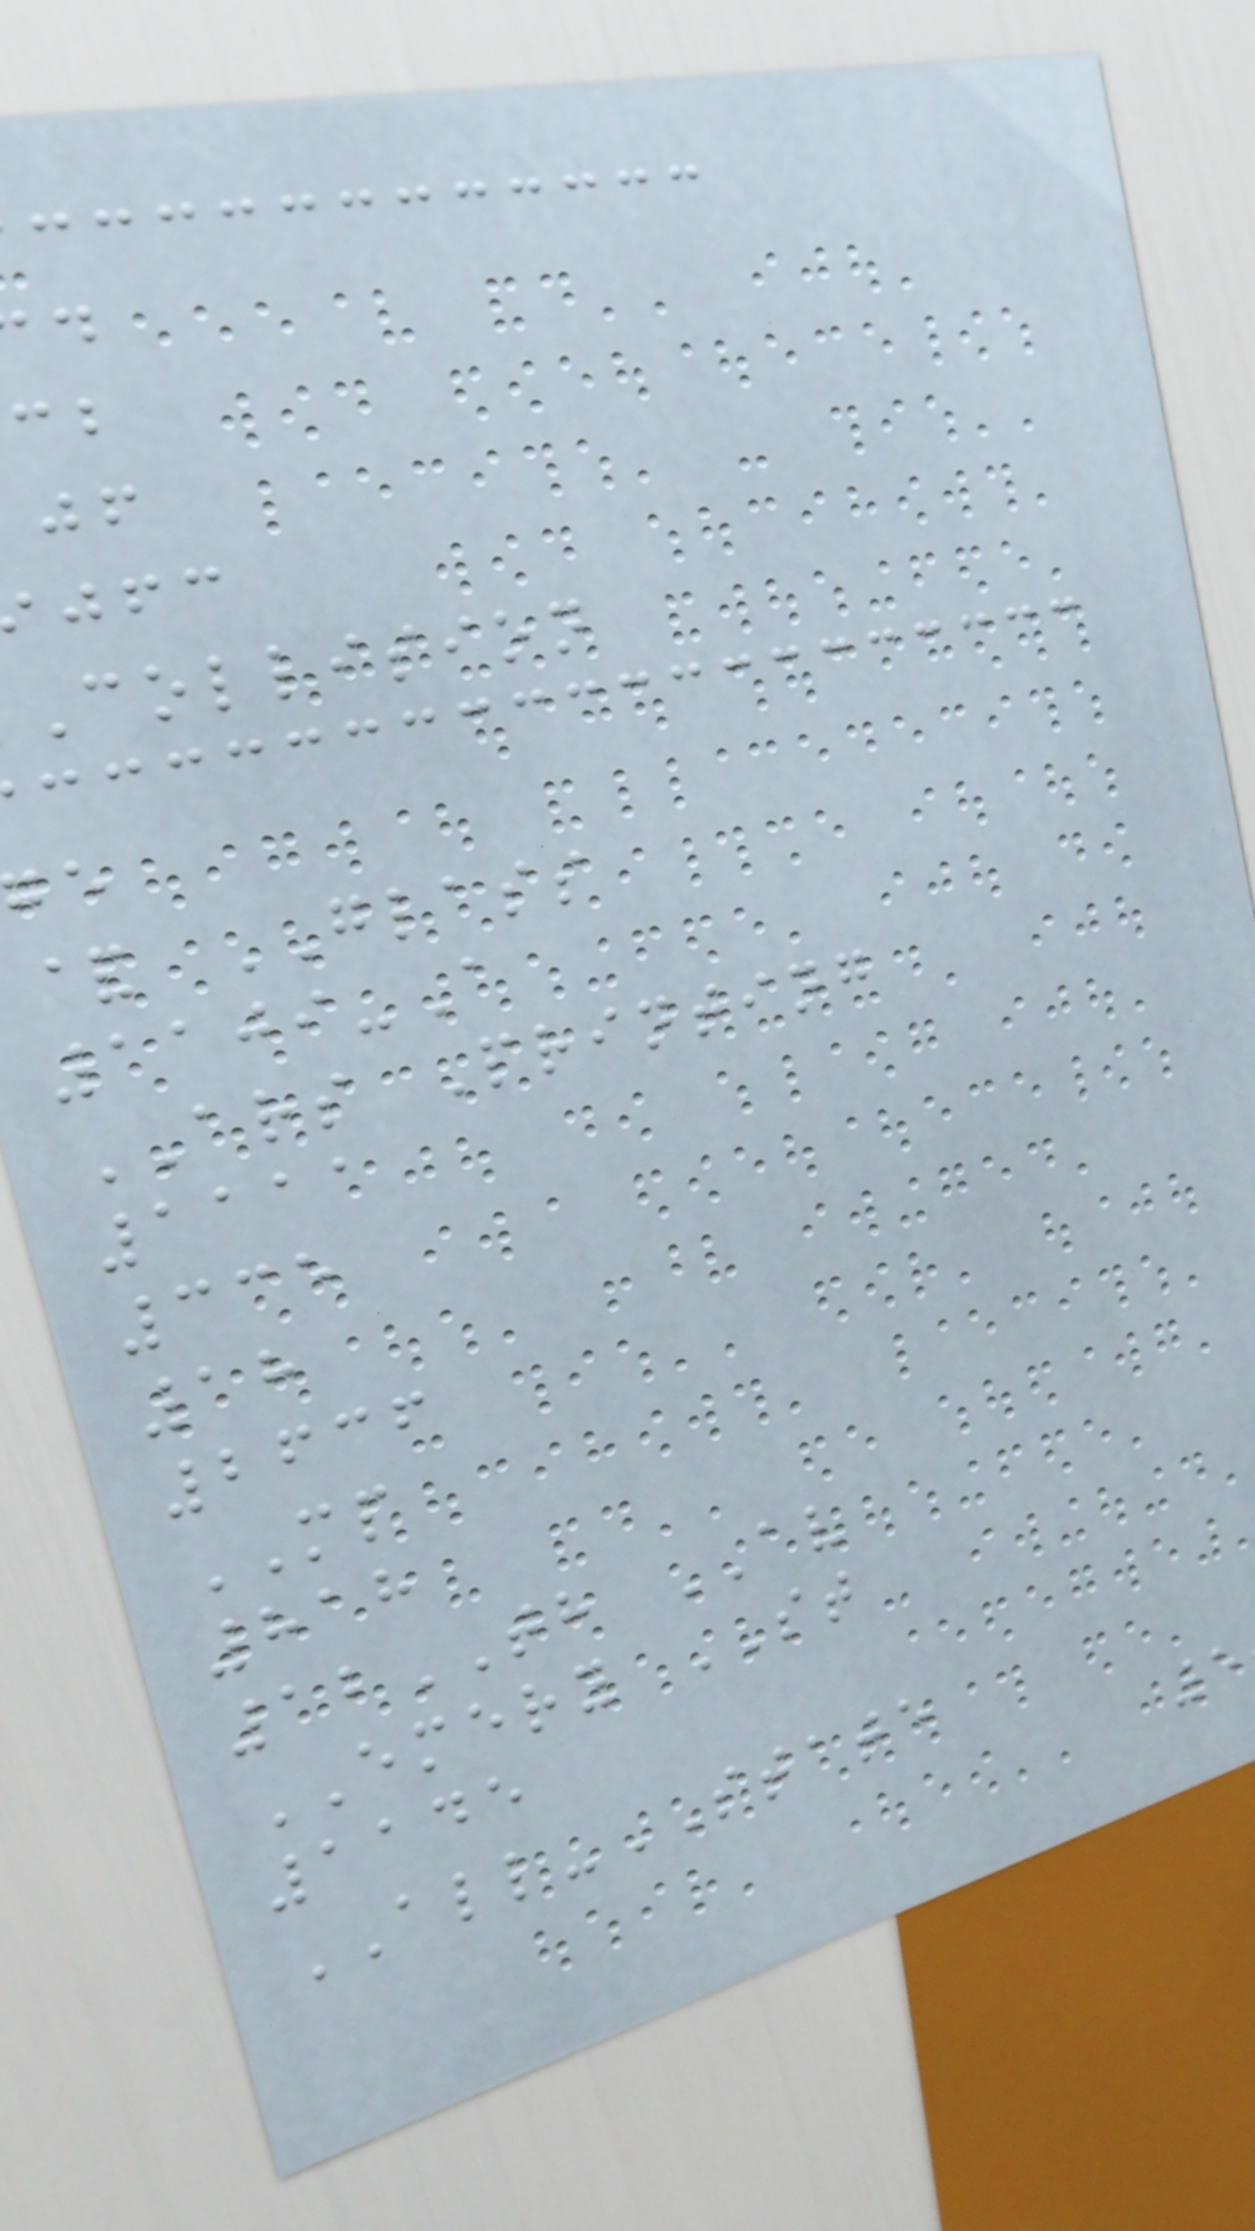collision
& GLASS
1109-A
ARS Printing
1111
335
18
2636
MP
818
12TH AV
EMERY ST
1145
ALL-STATE
